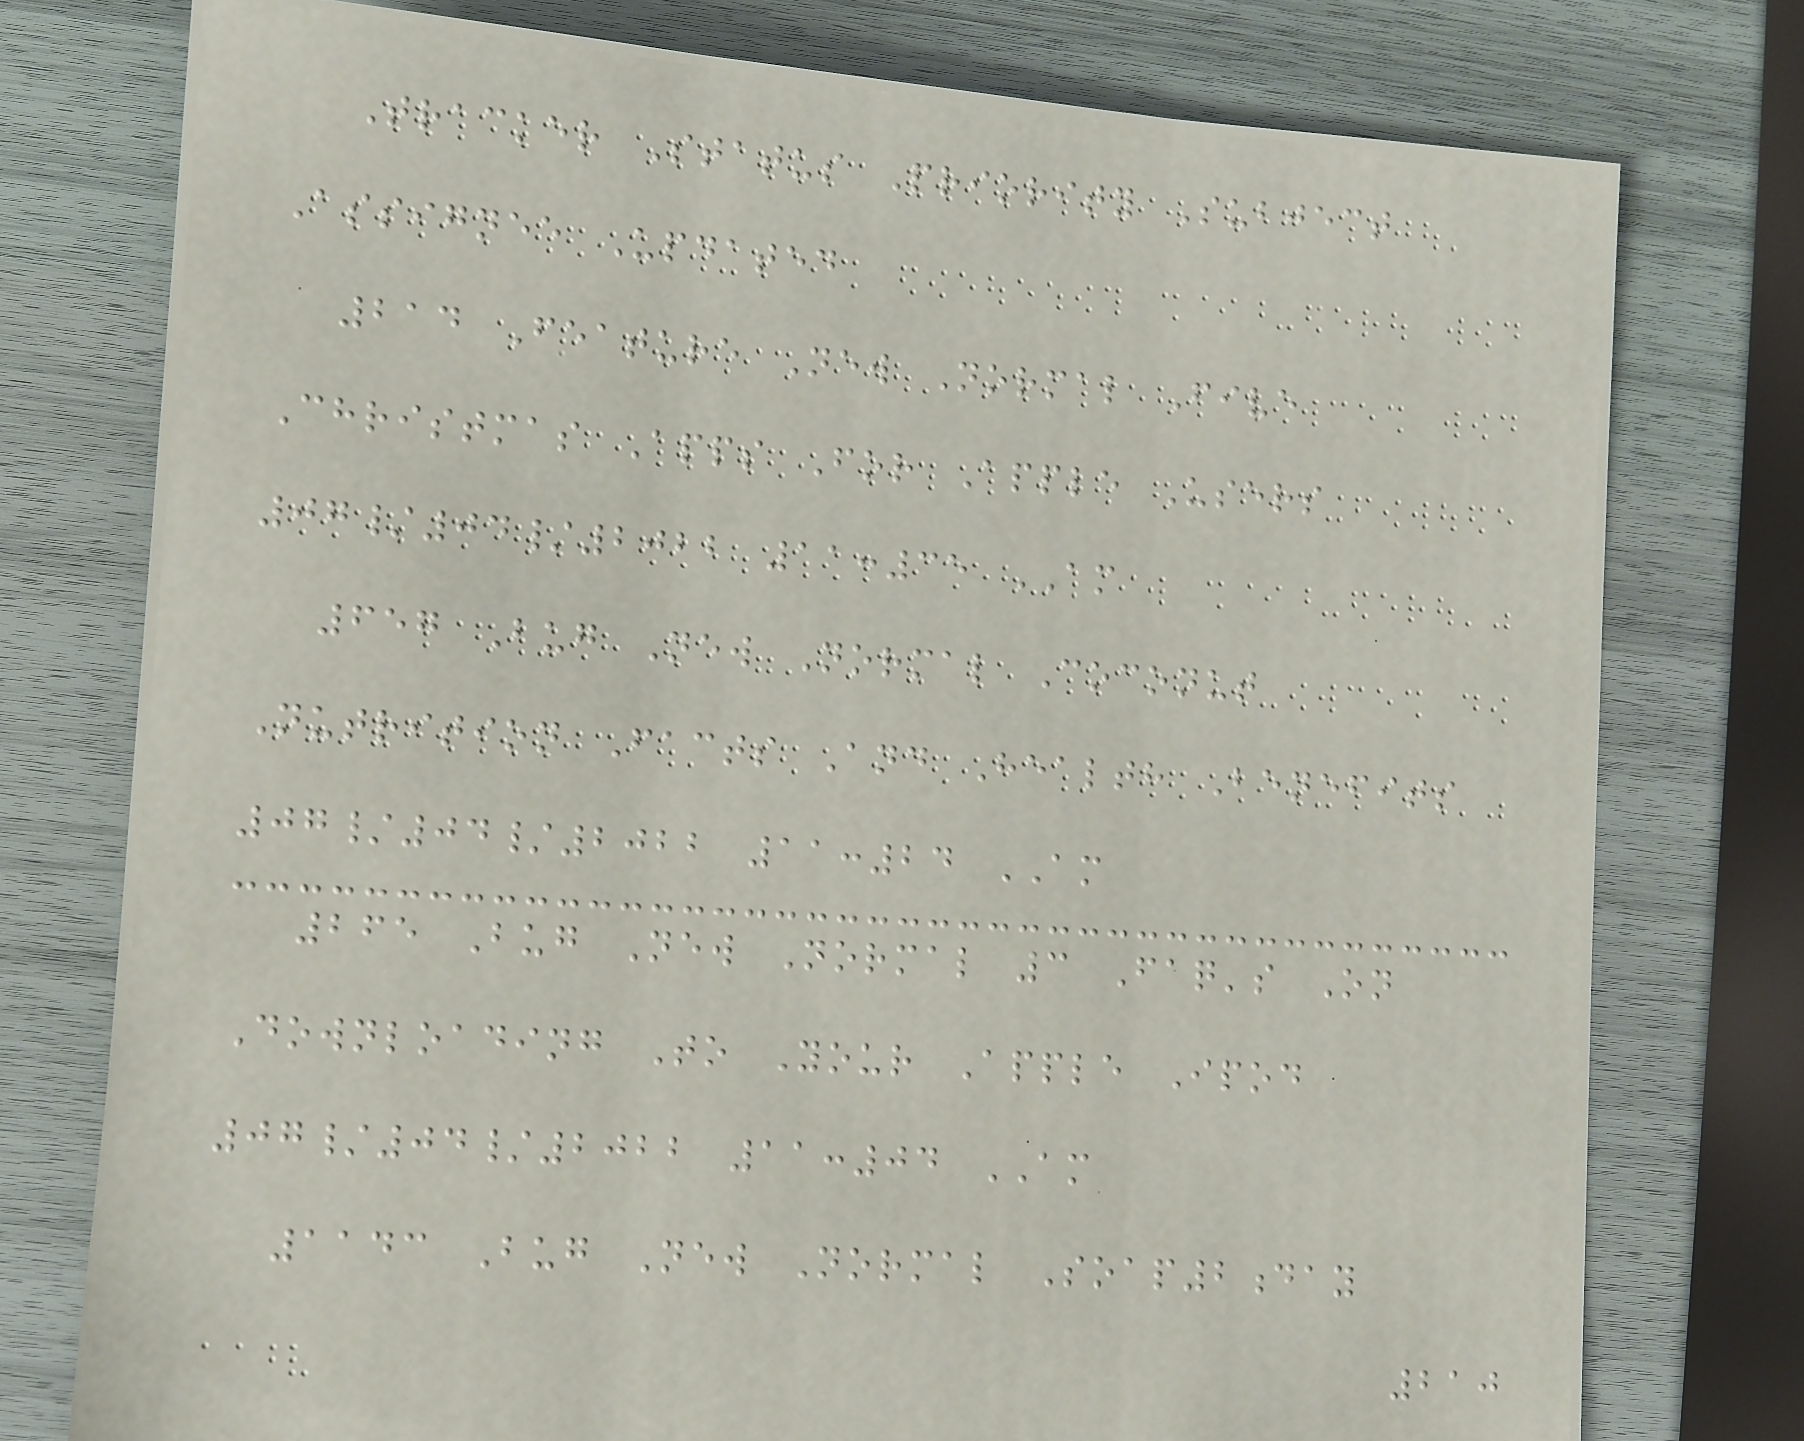Tracker Status Priority Subject
Assignee Updated
214 Feature New Normal Five
Christmas Apps For Apple Users
07/04/2022 11:35 AM
657 Bug New Normal Coconut
Nutrition Facts And Health Benefits
07/04/2022 11:24 AM
265 Bug New Normal 3 Faq's On
Downloading To Your Apple Ipod
07/04/2022 11:04 AM
1143 Bug New Normal Soap2day
210
